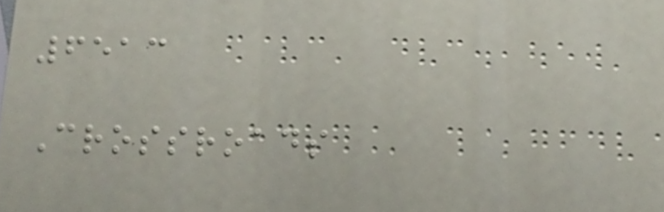6513
Crossroads
